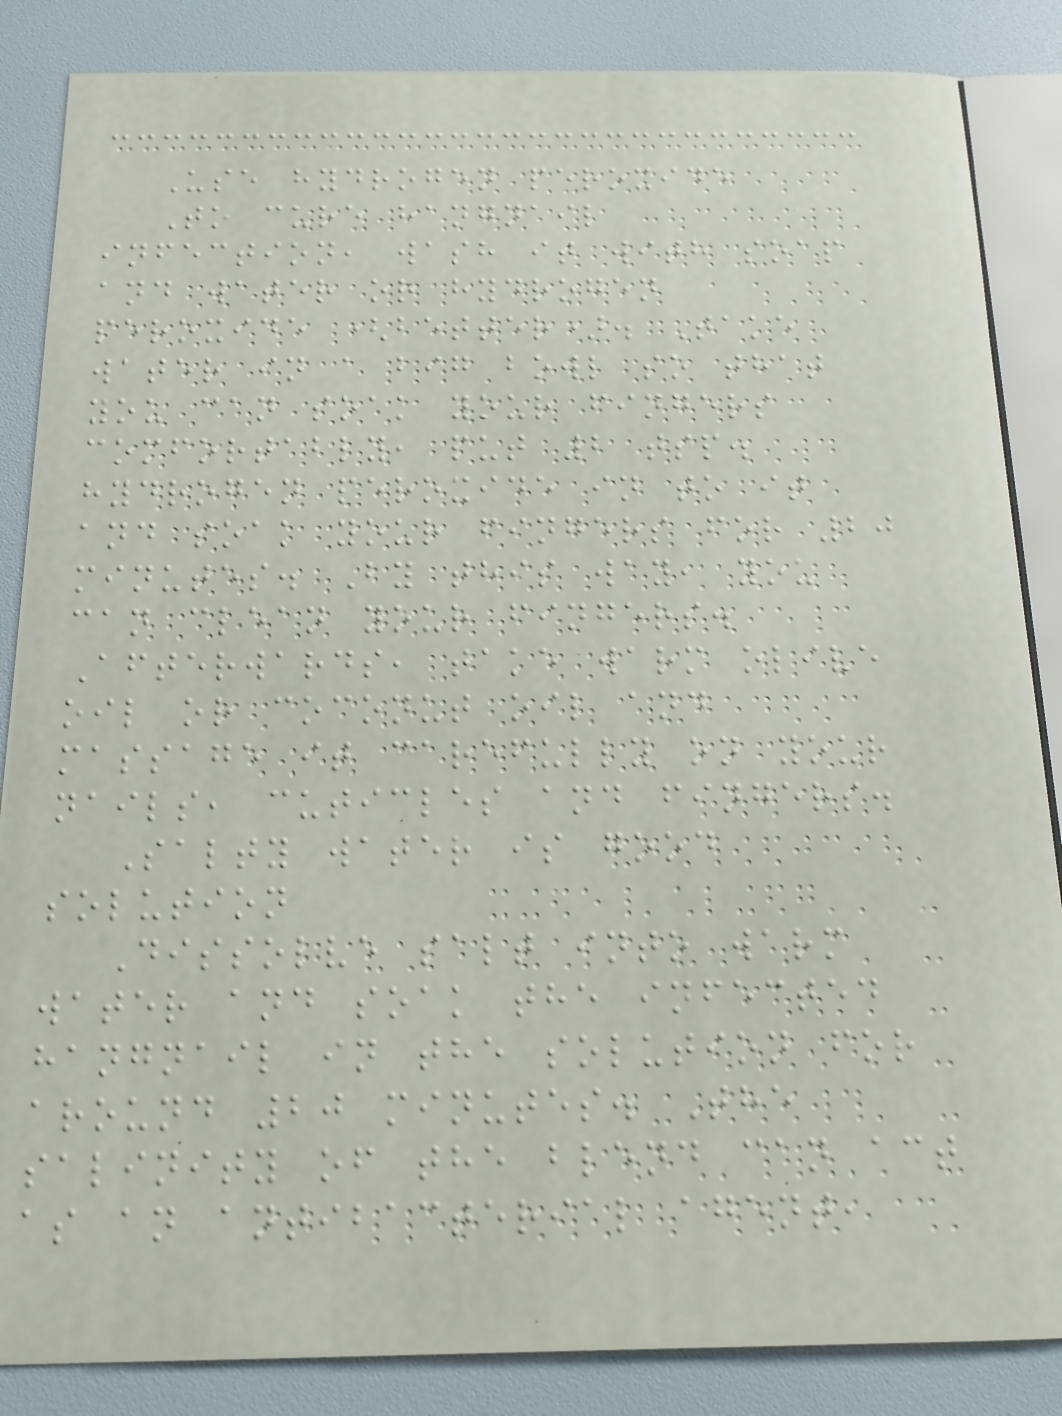Use hydrogen peroxide
To cure hangnail
infection, wash it with soap
and water or hydrogen
peroxide (better). Take
water in a big bowl so that
you can soak your fingers
comfortably, put 2 tsp.
hydrogen peroxide in to it
and soak your fingers for 20
minutes. By this way, you
can clean your fingers.
Afterwards, take warm olive
oil or coconut oil and
massage it carefully on your
nails, cuticles and fingers.
Salty water is good
solution
Dissolve salt into warm
water and soak the infected
hangnail in the solution for
around 20 minutes. The
salinity of the blend can act
as an antibacterial agent,
